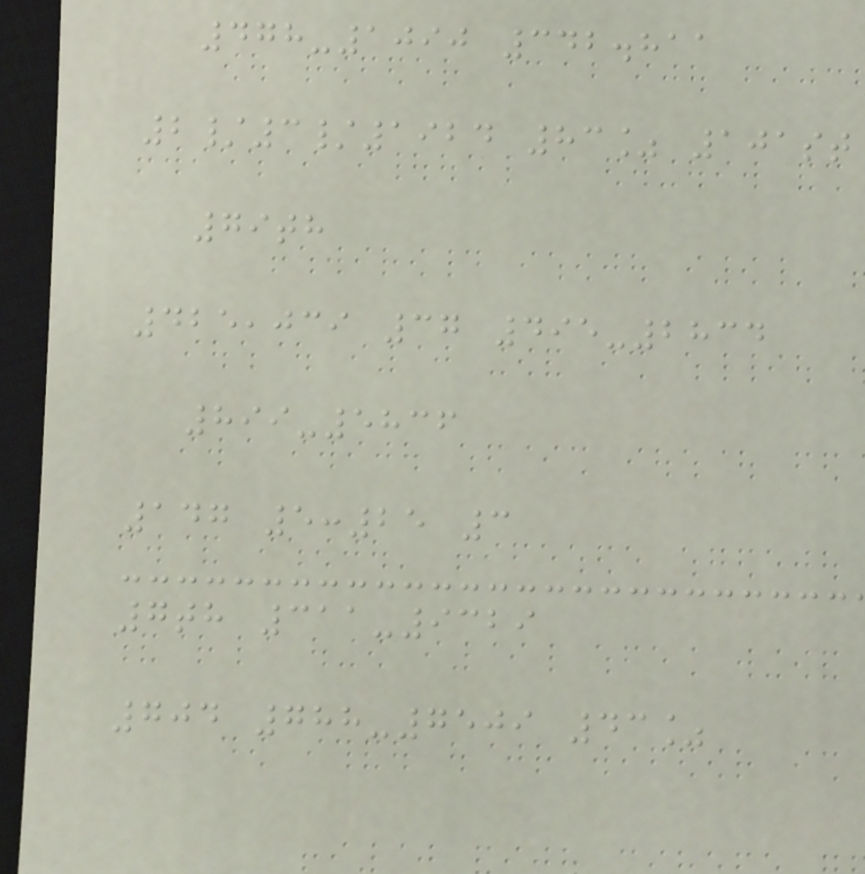478-1090 342.811
2/3/1924 83% 101st
79th
425,039 37 495-2834
899-5836
147 5:25 3
7th 311-9329
704 788-7509 43%
